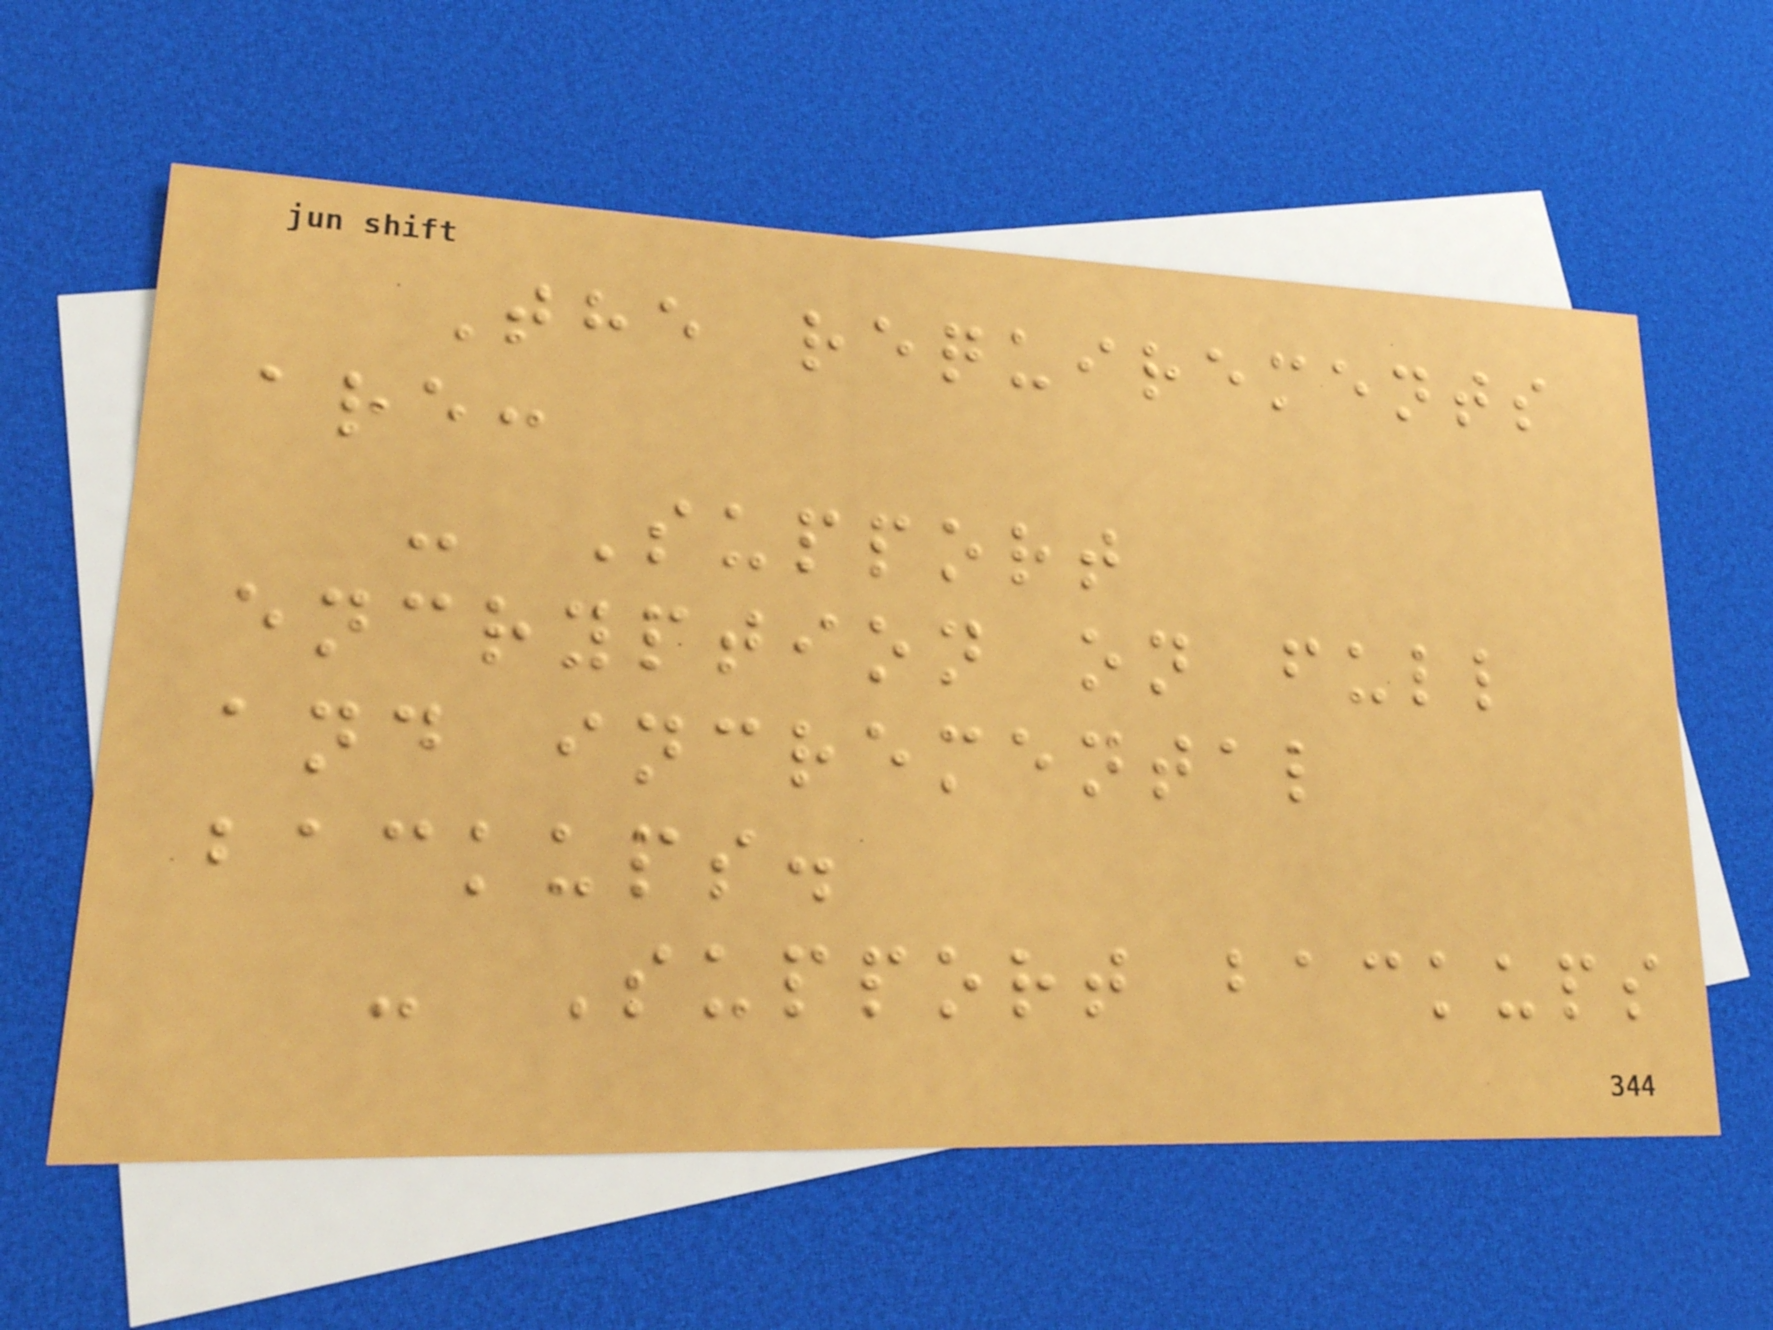The requirements
are:
- Support
encryption on full
and incremental
backups.
- Support backups
